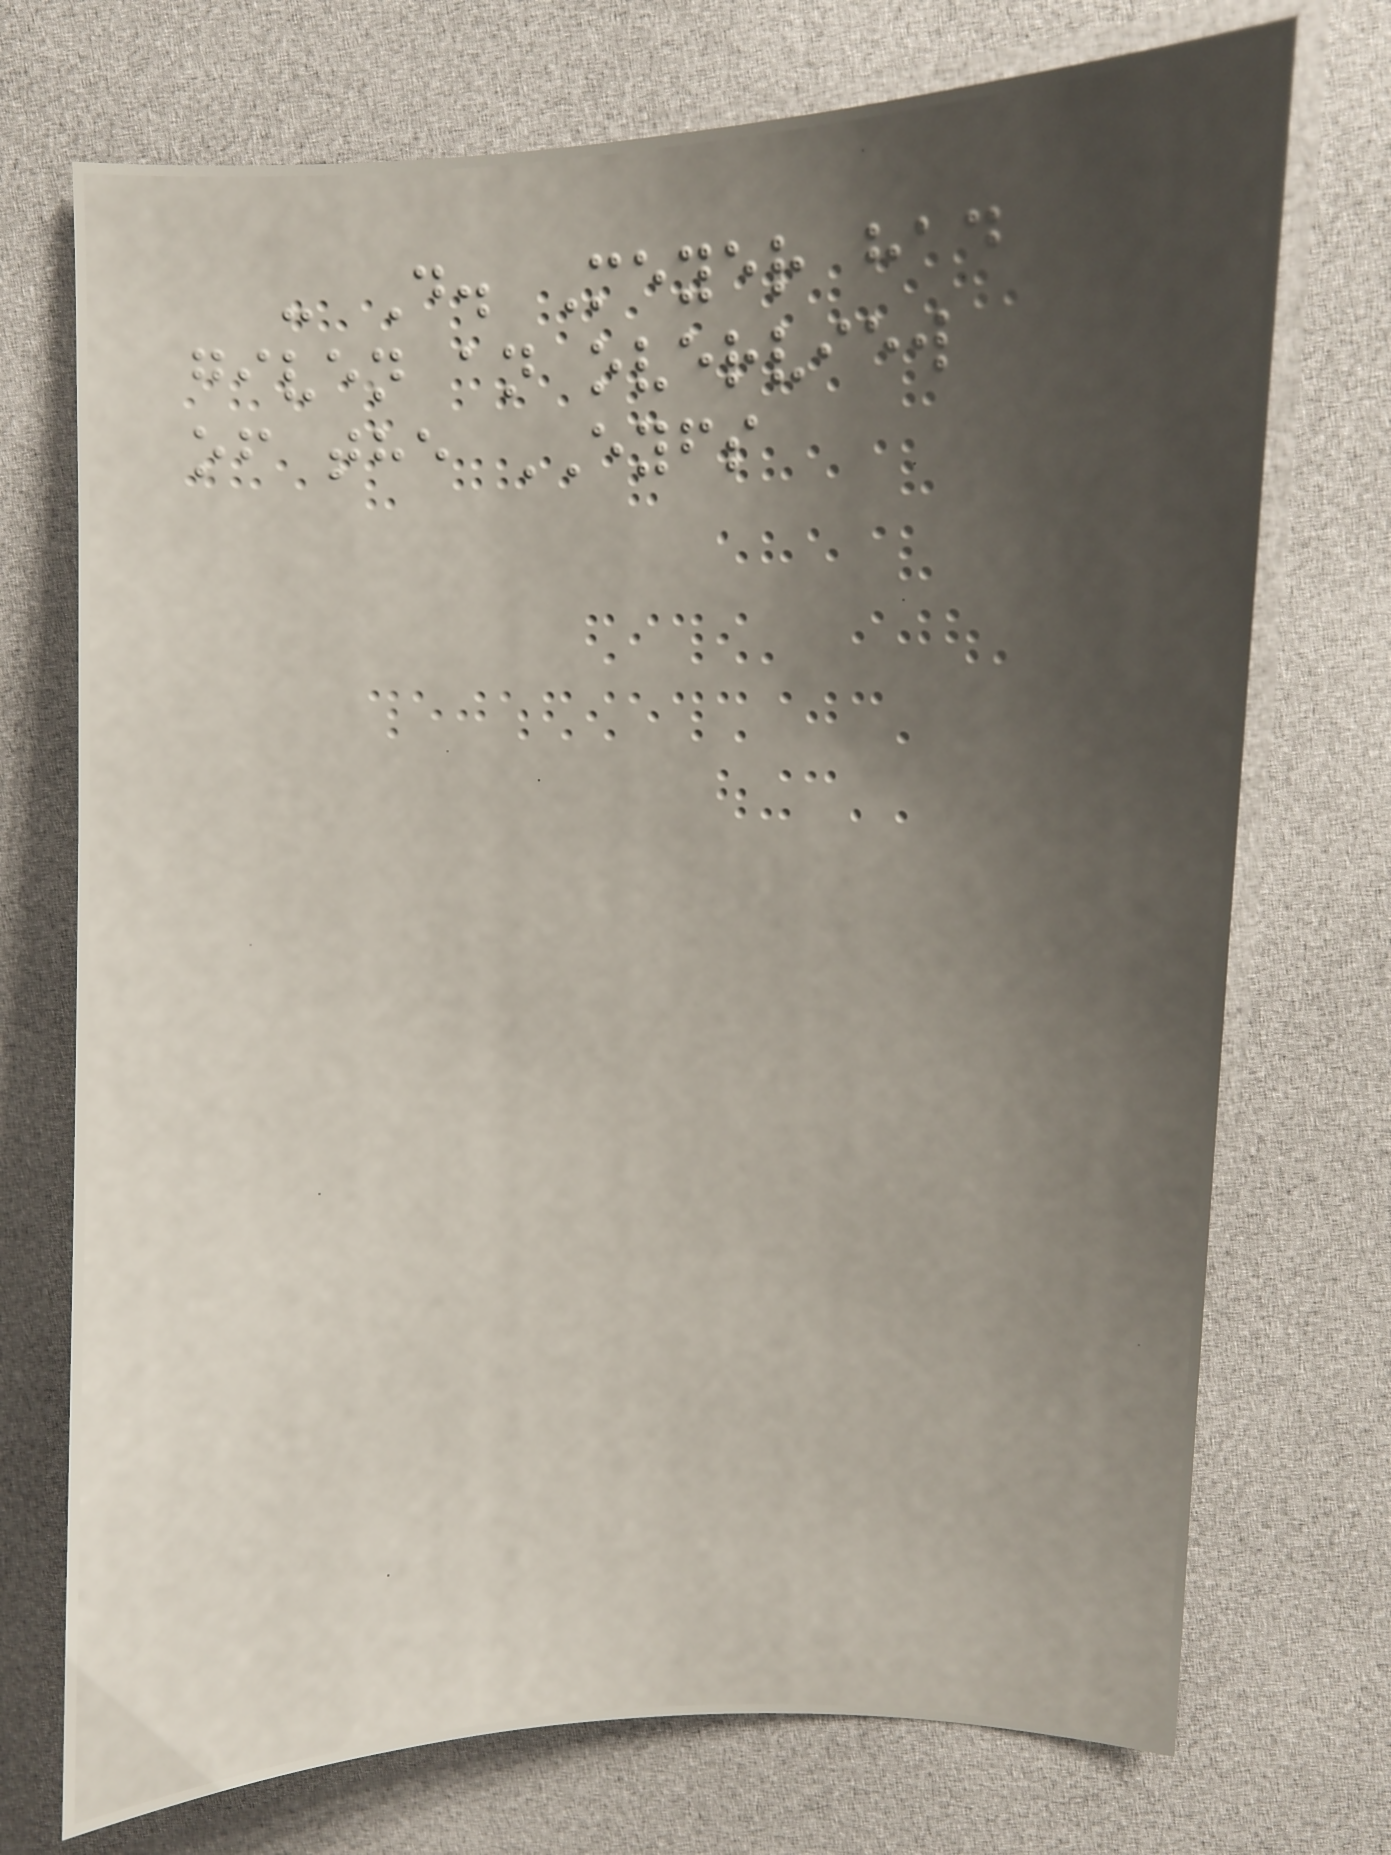- D. Meyer had
given an overview
of the EYFS
